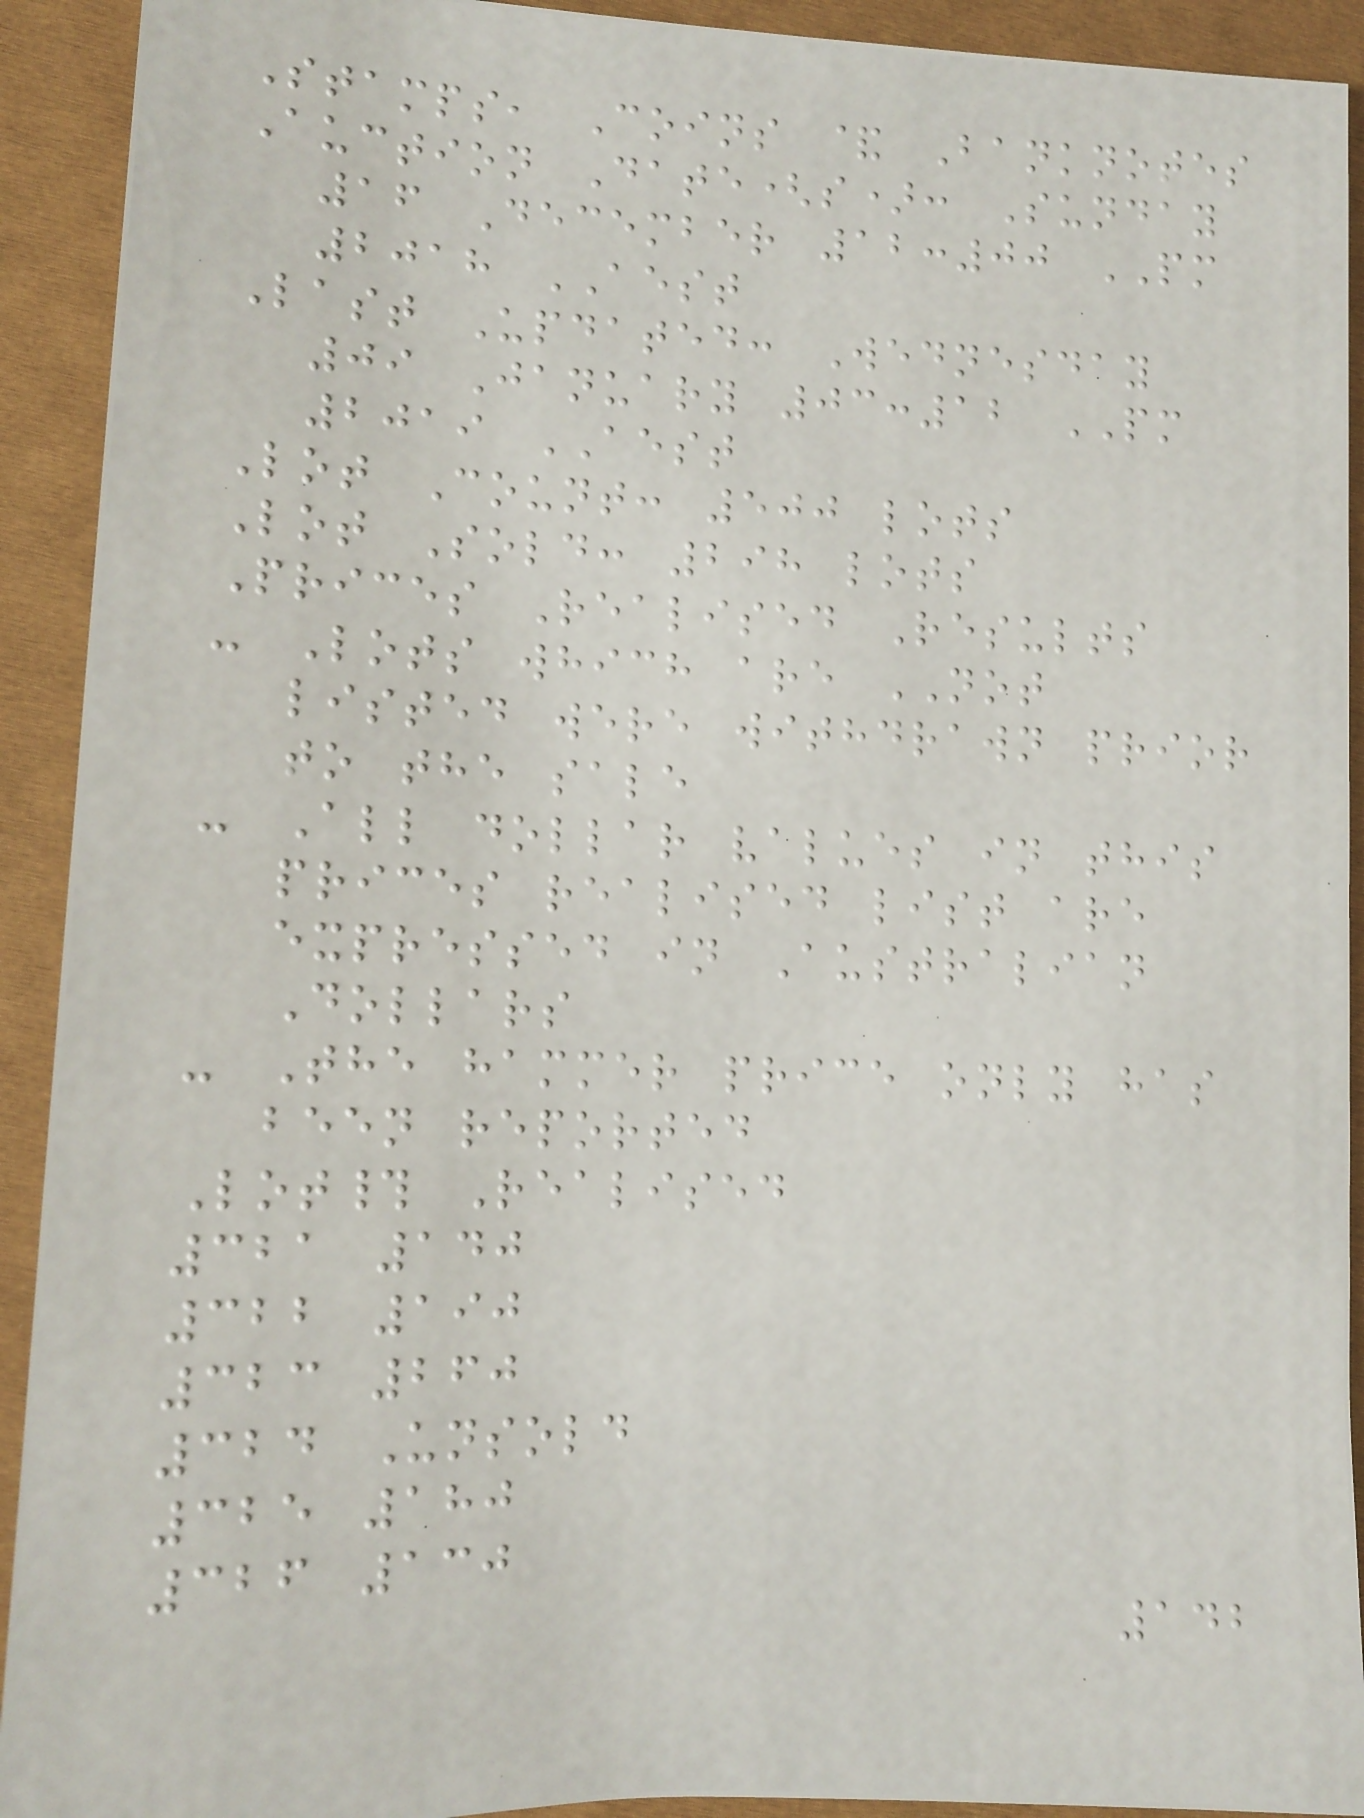Stamps, Coins & Banknotes
Auction Date(s): Sunday
16 December 12:00 PM
2018 AEST
Last Updated: Wednesday
09 January 03:12 PM
2019 AEST
Lot Count: 500 lots
Lot Sold: 298 lots
Prices Realised Results
- Lots which are NOT
listed were withdrawn prior
to the sale
- All dollar values in this
prices realised list are
expressed in Australian
Dollars
- The hammer price only has
been reported
Lot# Realised
321 140
322 190
323 260
324 Unsold
325 180
326 130
142
